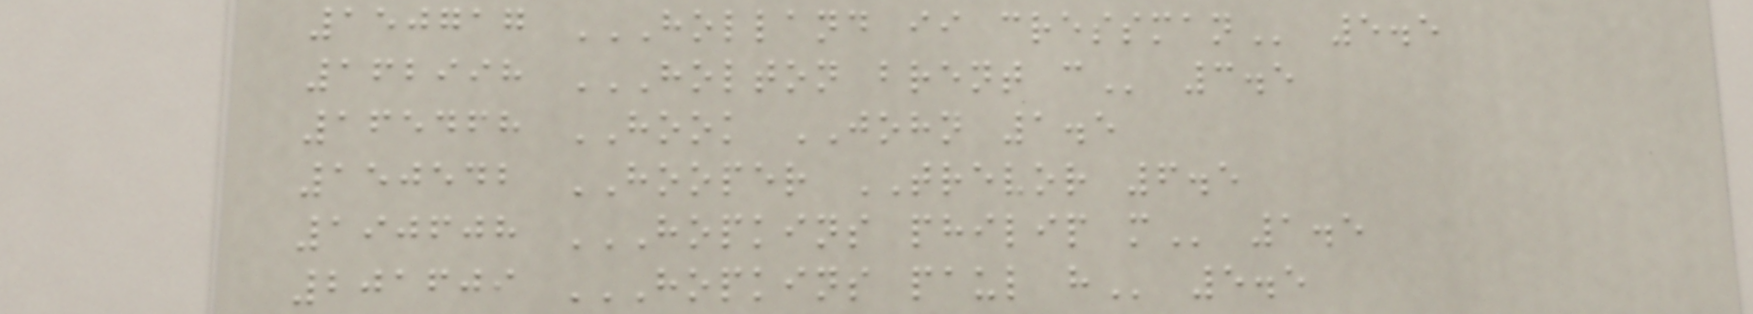150717 HOLLAND II CRESSMAN 5.5
162998 HOLTON BRENT C 3.5
165468 HOOK JOHN 1.5
150542 HOOPER TREVOR 6.5
190608 HOPKINS PHILIP M 1.5
201609 HOPKINS PAUL H 5.5
